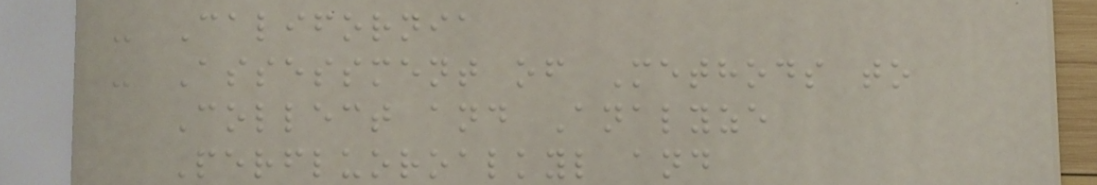- California
- Assessment of Methods to
Collect and Analyze
Perfluoroalkyl and
